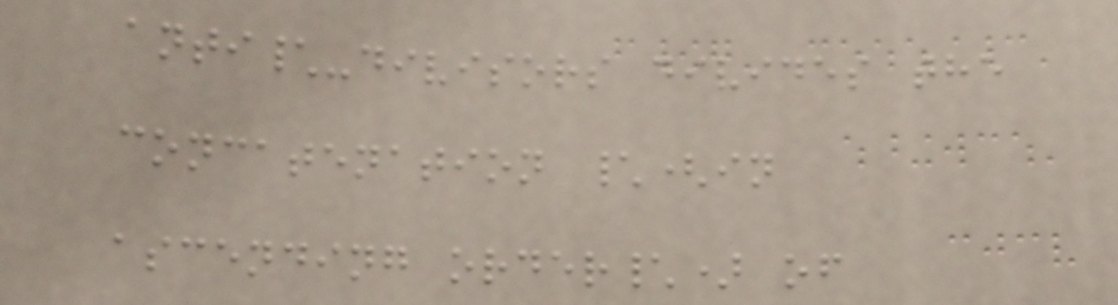anti\-divisors divides the
concatenation \(in
ascending order\) of
